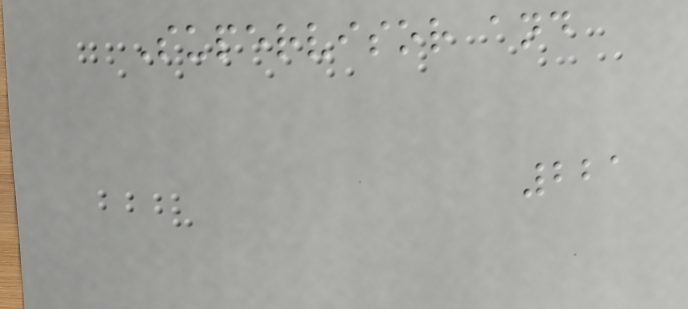Supervisor and
221
